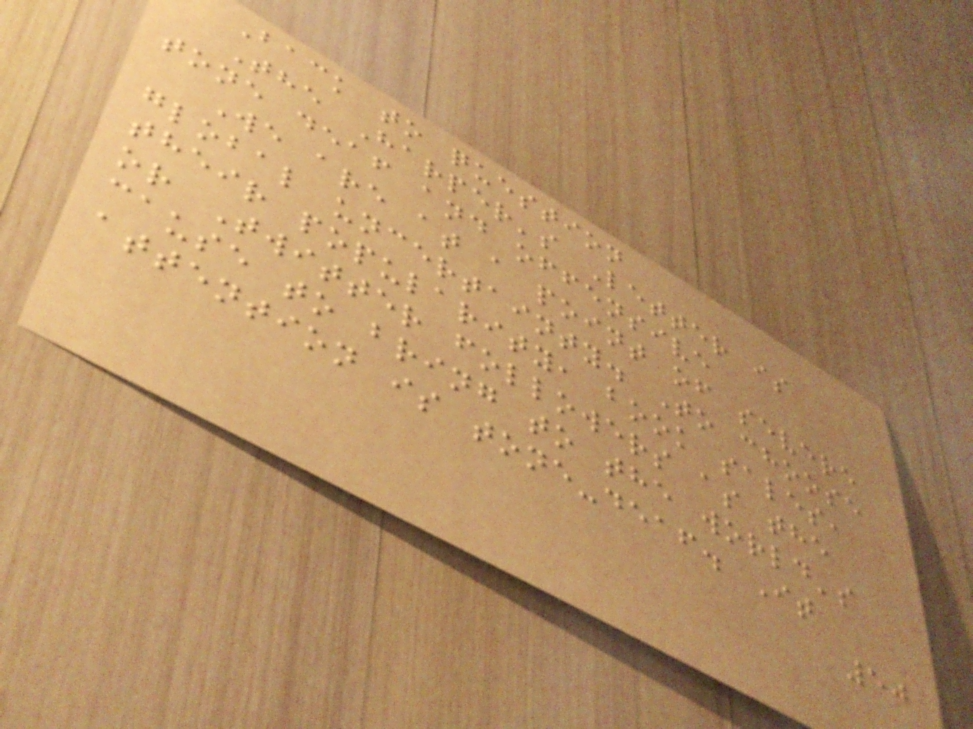Back to question
The Harper's Letter is
tone deaf and offensive
We are at a point of severe
global uncertainty. To choose
their popularity, book sales,
or Twitter followers as the
cause to bring to the world's
attention is tone-deaf. It
50
